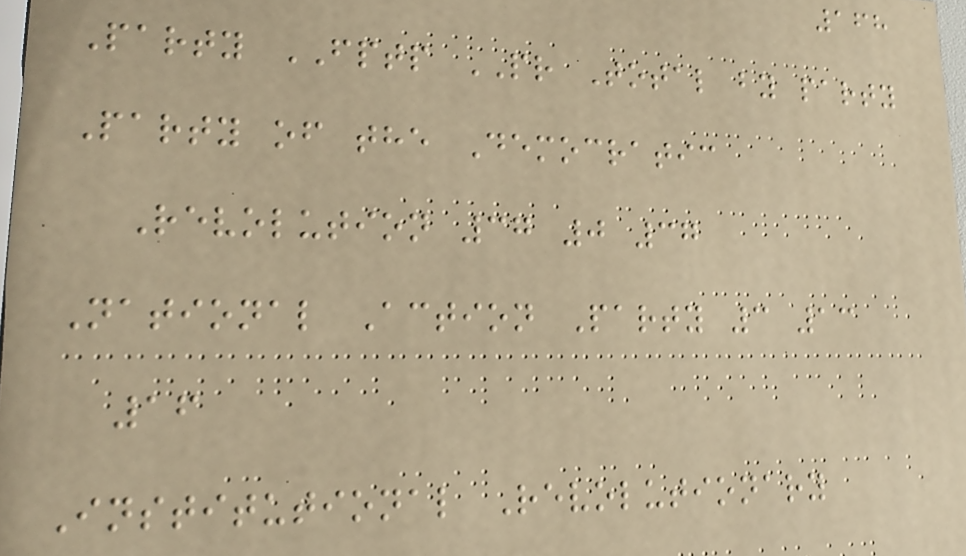168
Party FPTP PR Total by party
Party of the Democratic
Revolution 37 0 37
National Action Party 3 13
16
Institutional Revolutionary
